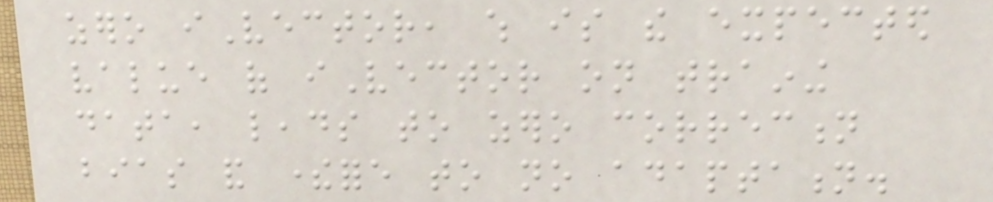zero iVector, which is the expected
value of iVector on training
data, leads to zero correction
bias and therefore to no adaptation.
